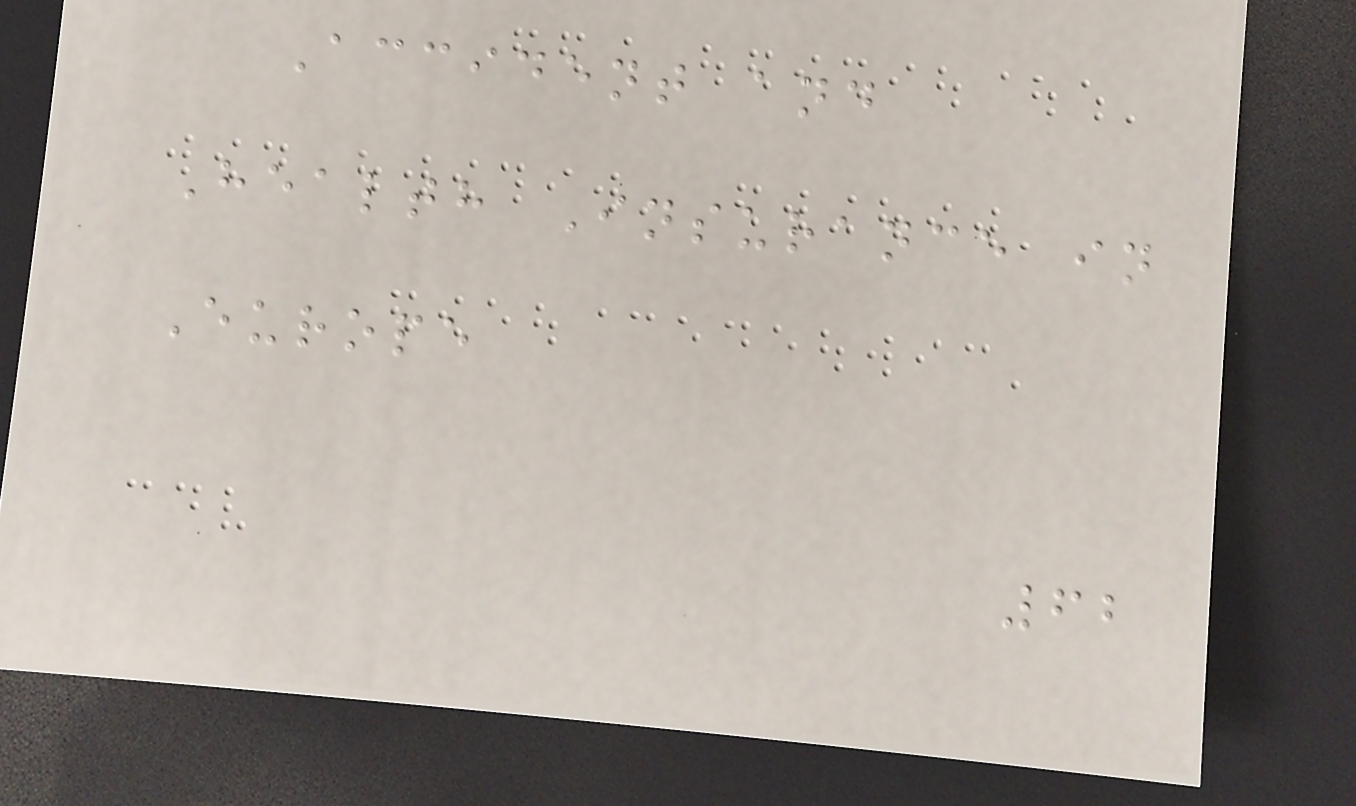Accident and
Health Insurance in
Europe
62
